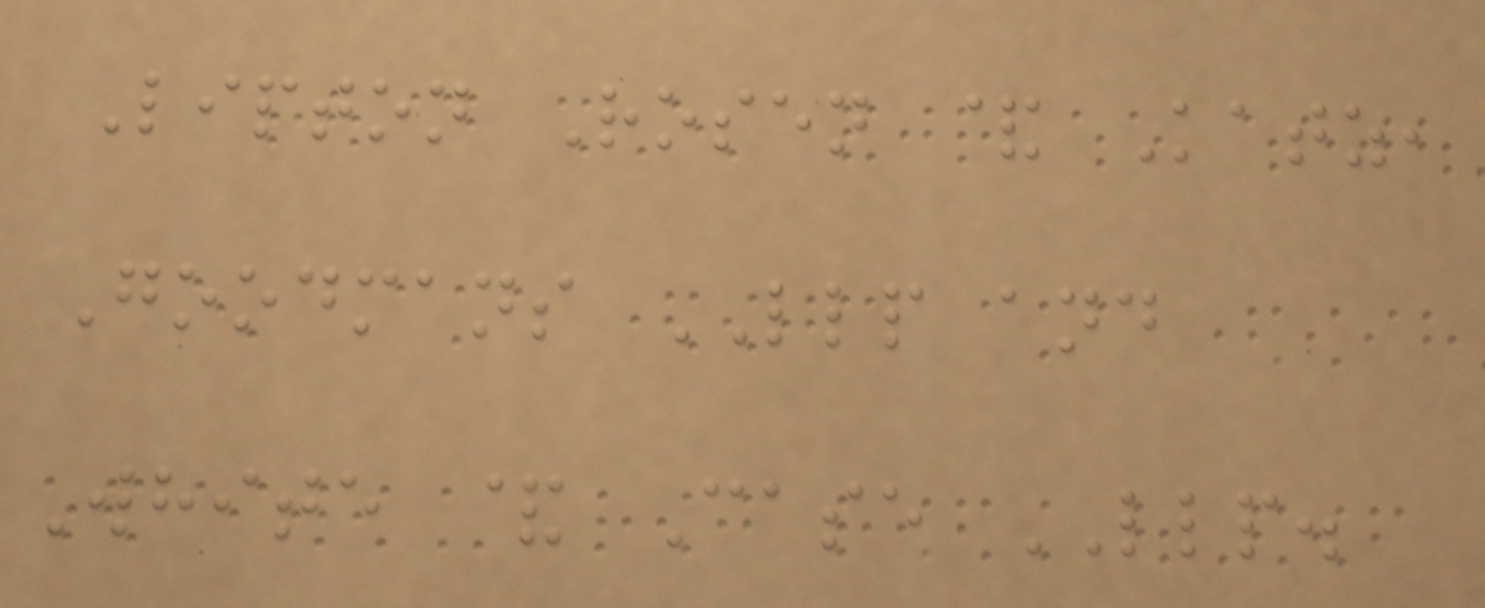Lipton Rosen & Katz,
Goodmans LLP and
White & Case LLP.
